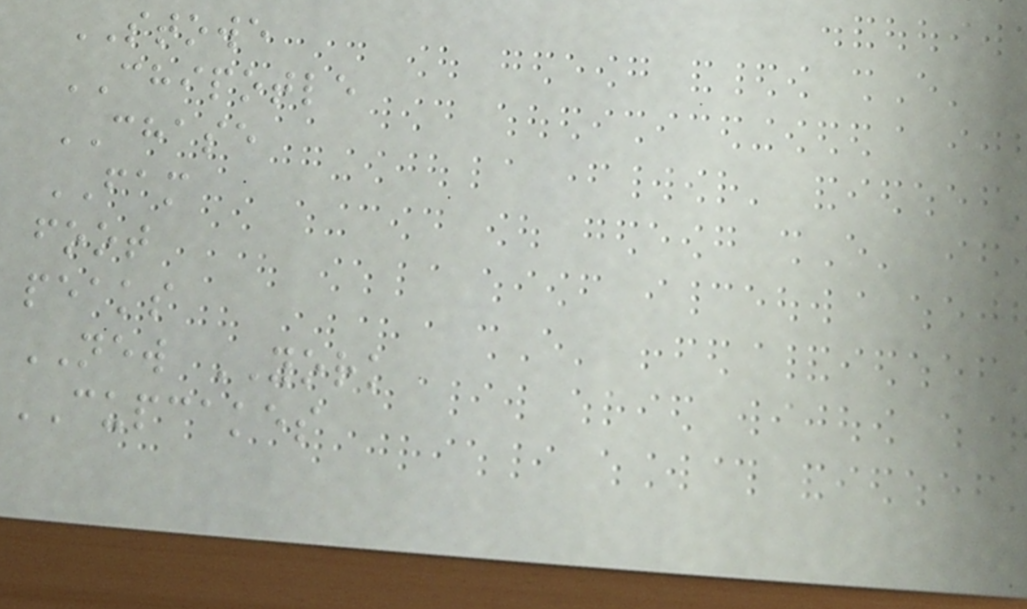STOWE
CHIPOTLE
CHASE
FAM
foot
peaks
NEW YORK
CUPCAKES
